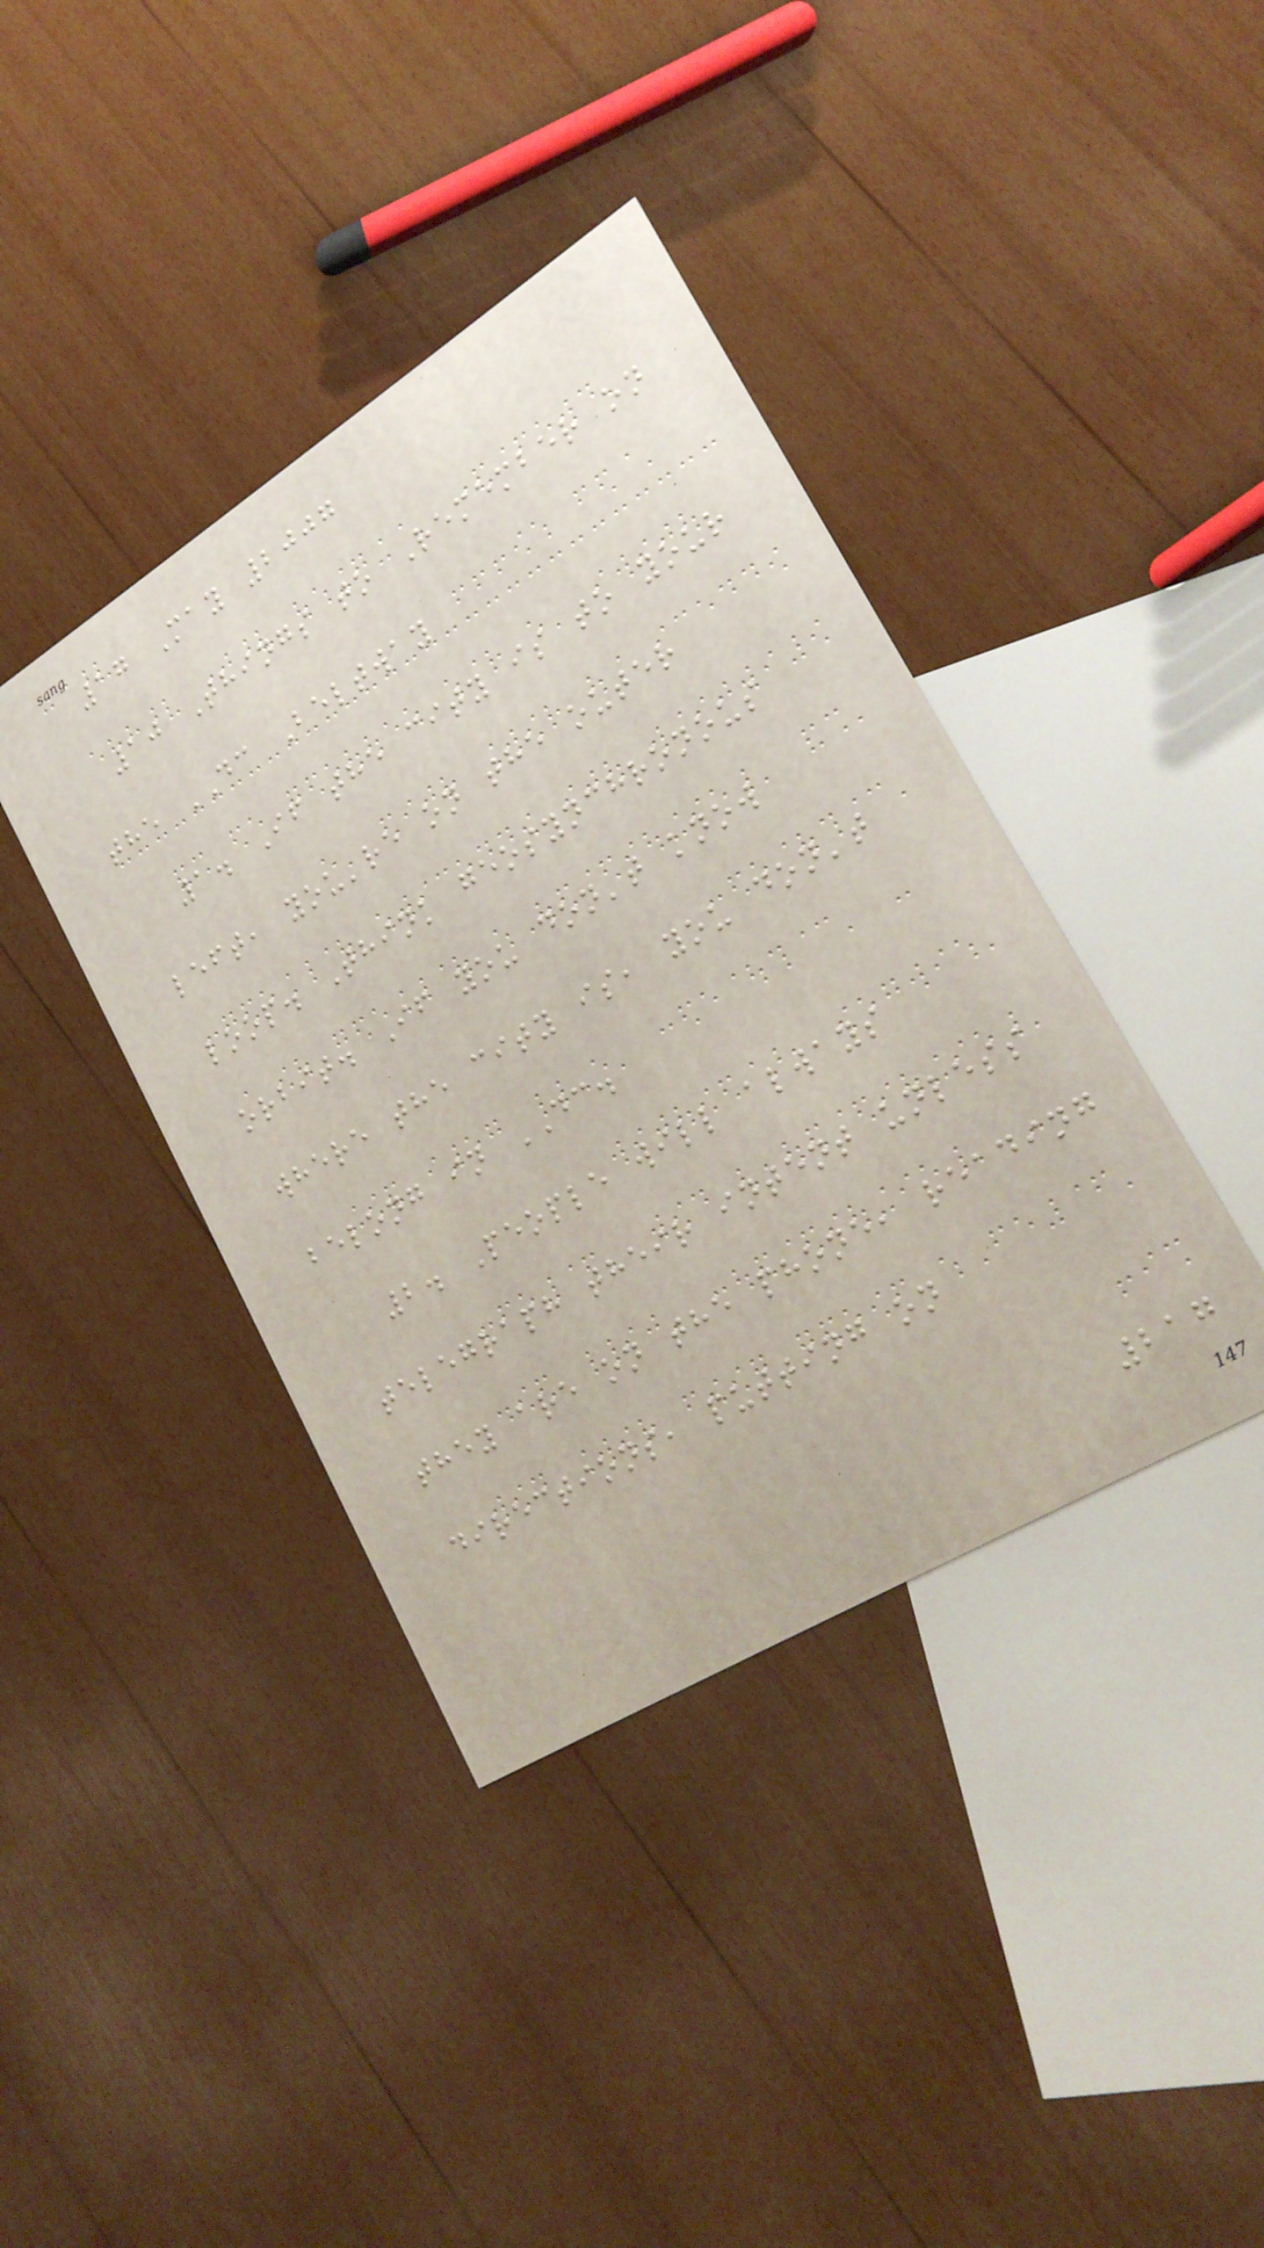17 May 2007
10 Things to Remember on
the DC Beltway
1. If the city is to your
left, you're on the outer
loop. Think geosynchronous
orbit. If you don't know
where the city is, you don't
belong in DC.
2. People will always
telegraph their intent unless
they are on the phone, reading
directions, putting on
217
